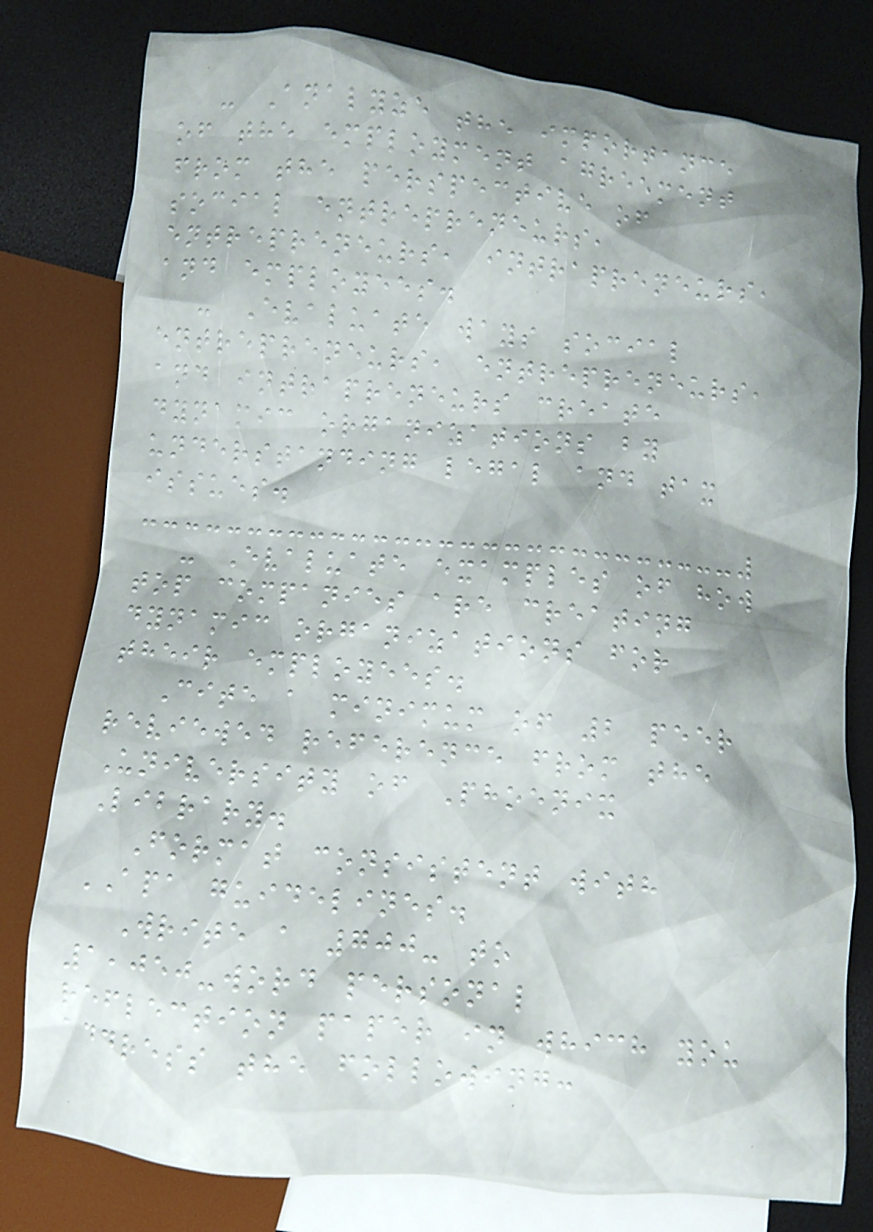- Analyze the importance
of the employment agreement
from the perspective of
social entrepreneurs,
entrepreneurs, intrapreneurs,
and employees.
- Evaluate ways social
entrepreneurs, entrepreneurs,
and intrapreneurs create
dynamic organizations by
understanding legal and tax
issues.
- Evaluate examples of how
top companies are creating
dynamic organizations for
their employees.
Cite a minimum of 2 peer
reviewed reference from the
University of Phoenix
Library.
Format consistent with
APA guidelines.
Write a 700- to
1,050-word personal
reflection paper in which you
address the following:
